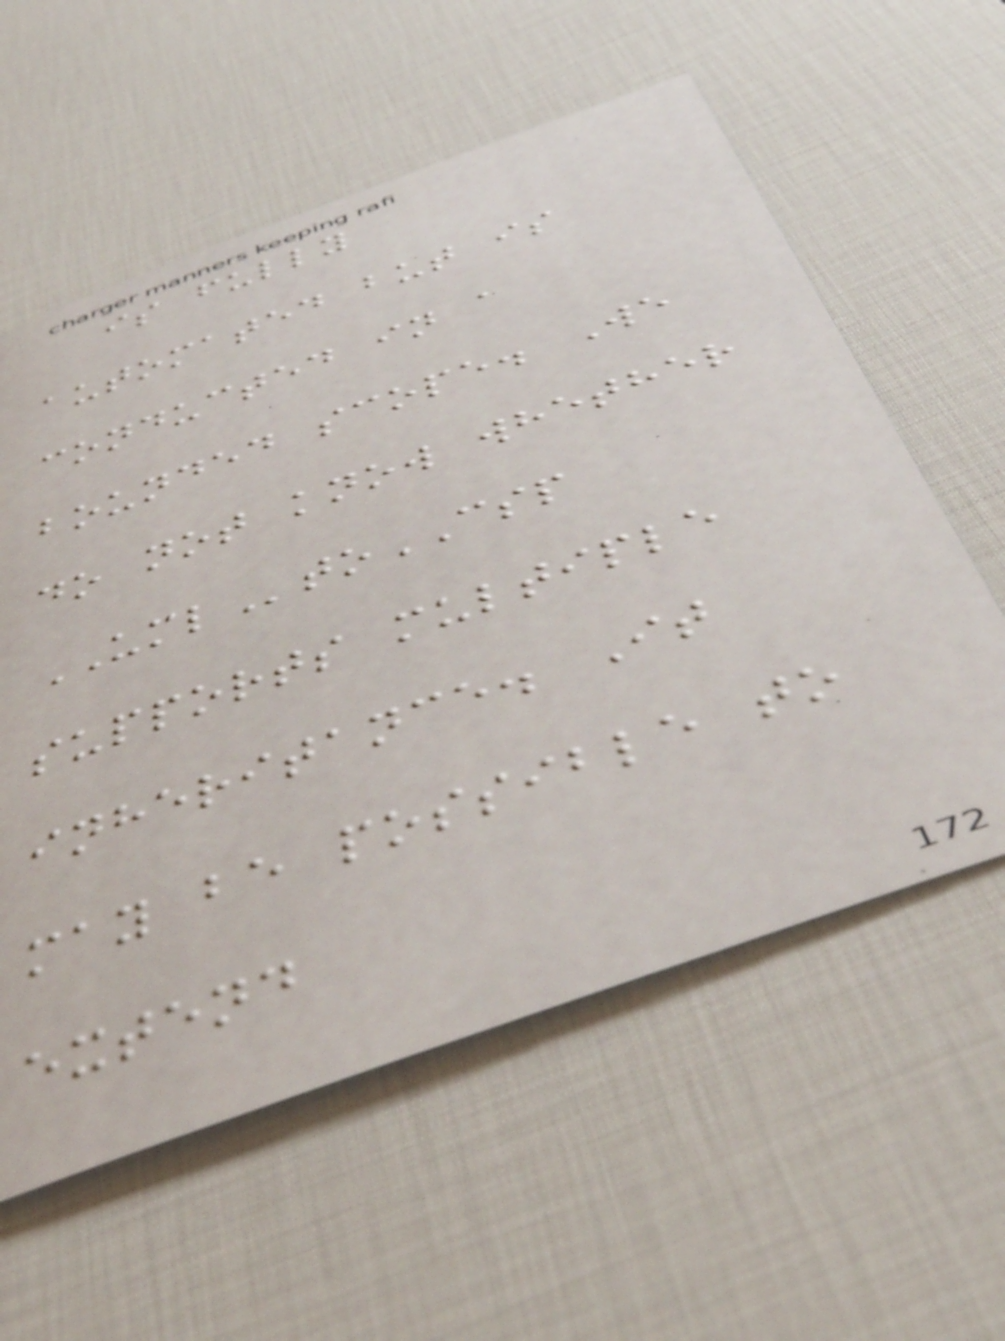is fully
automated but is
conducted in a
bounded scope. We
do not know whether
UMLtoCSP
supports multiple
inheritance. It
may be possible to
extend
